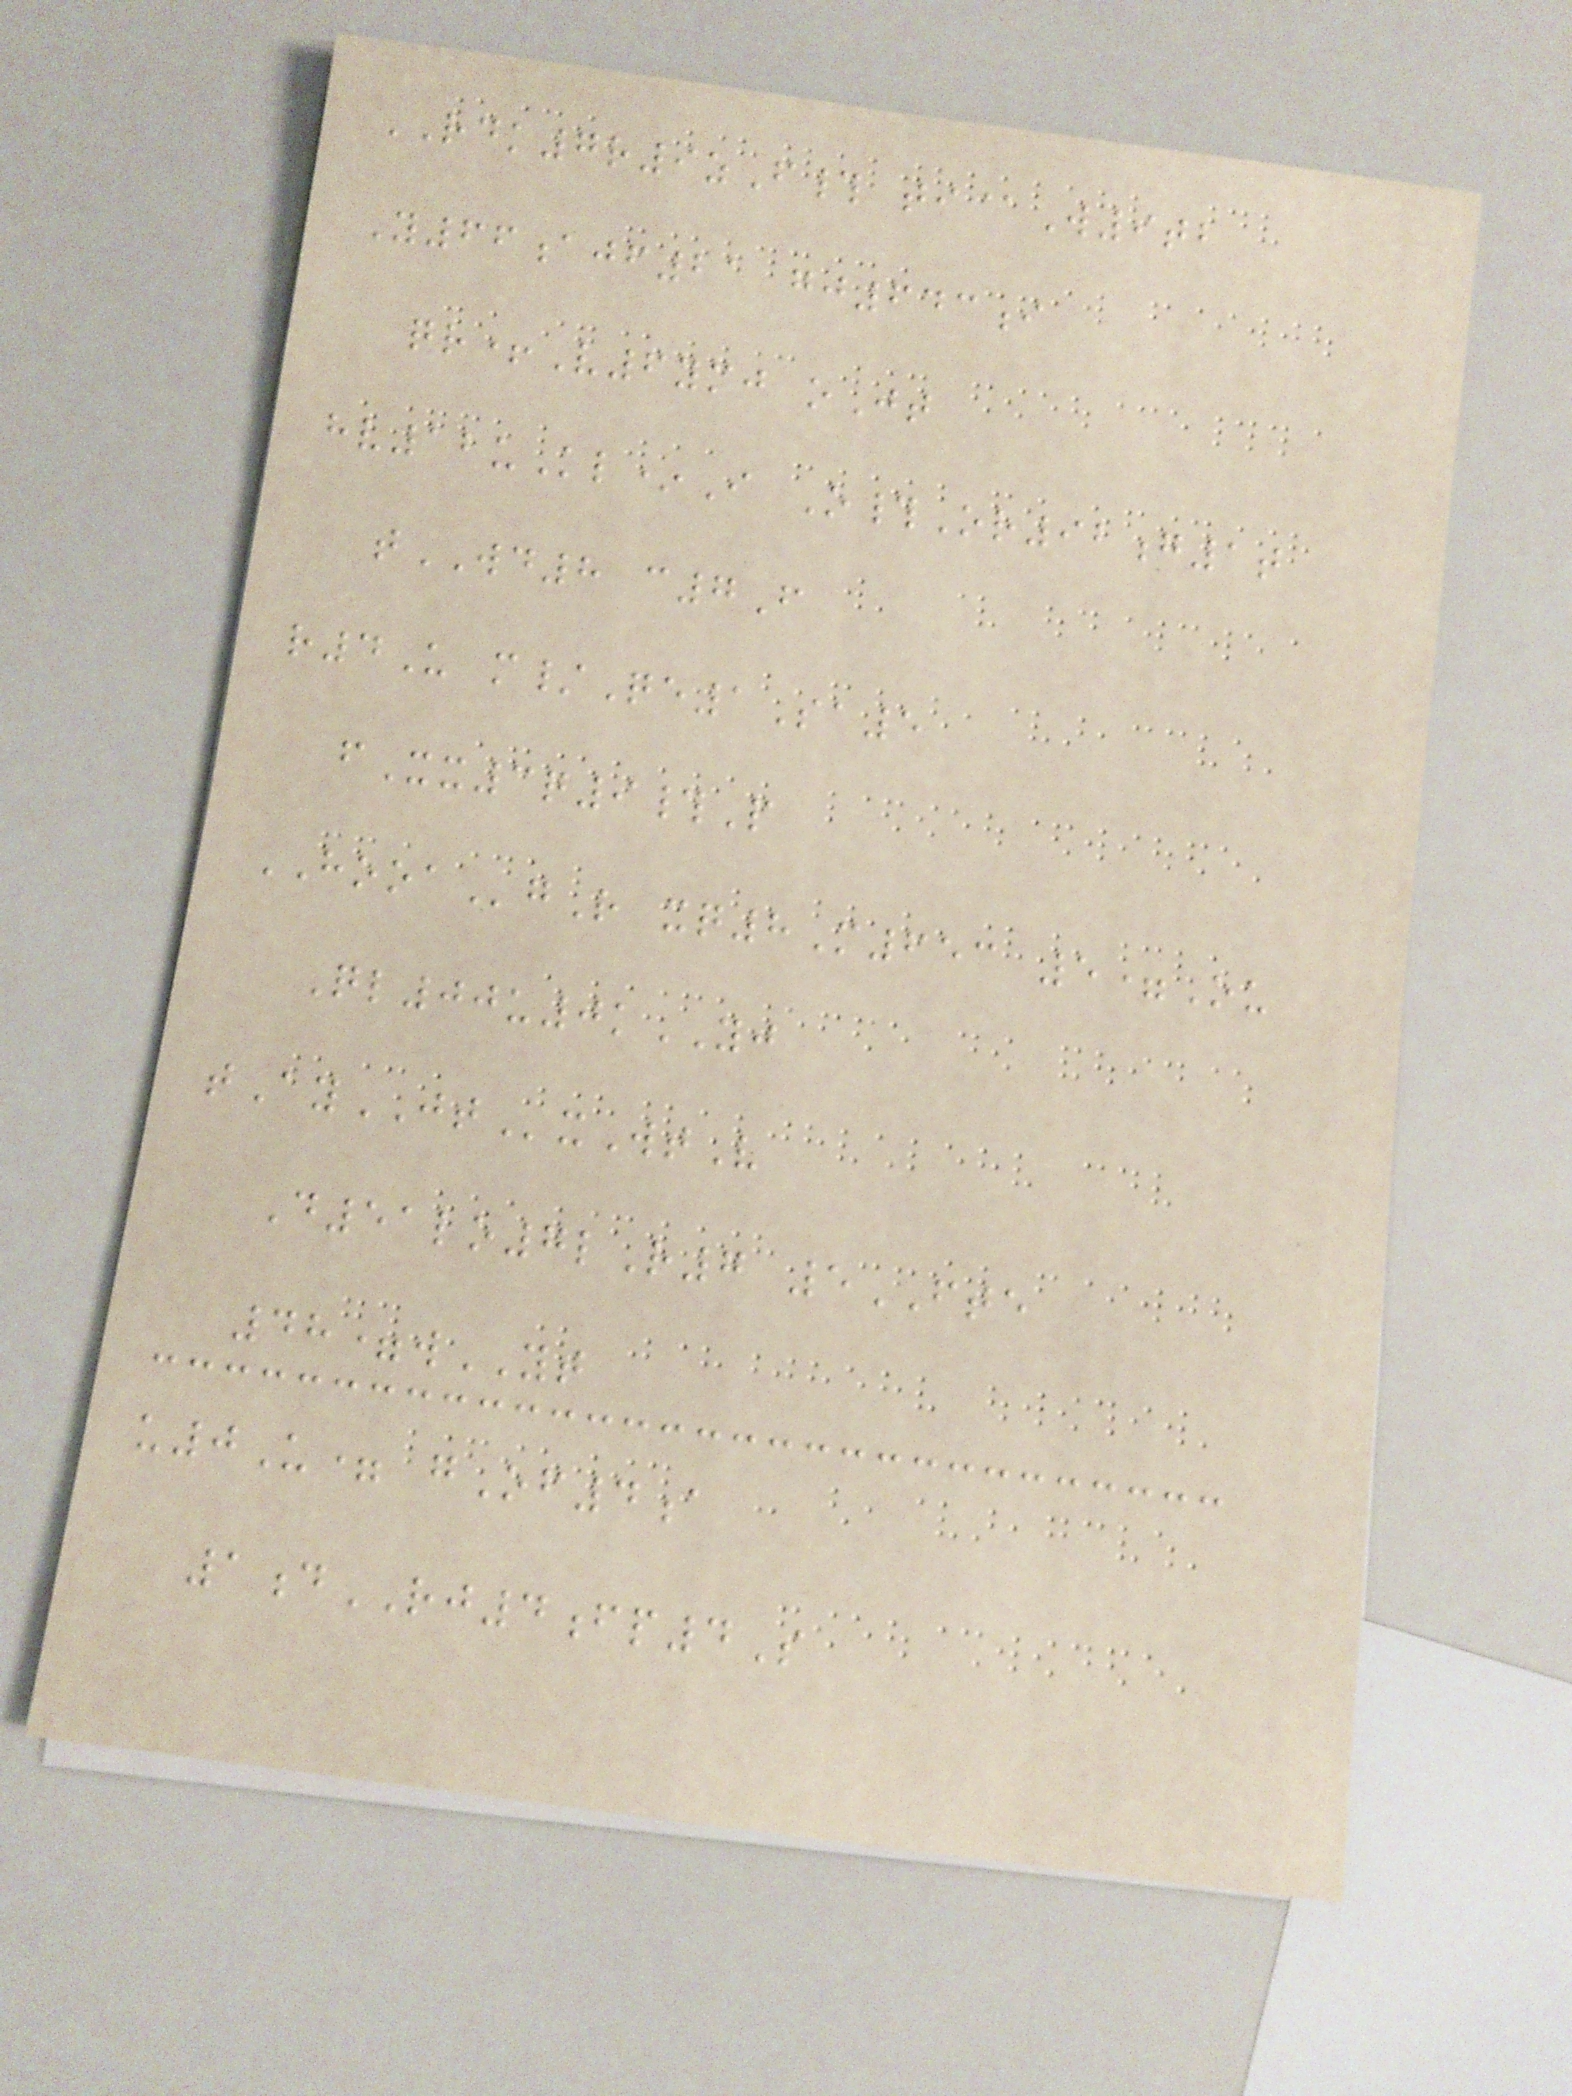RDK7r9zF# ti@W9tb
Y66ajf21 gj643i
qr+V6ymj oJt
hv12uKl*I O#Or92g1t
tWD8 c7F
r4U m/Qe1Sa5
fXx3q9#P
HOOAgR xq8M653 5=Ou
Ql00u0kYJ
tAyJTxWtV
D51lo7lR7 5FTE
48=wYT
u0U= gOf4a
1dRJ4fp4S
